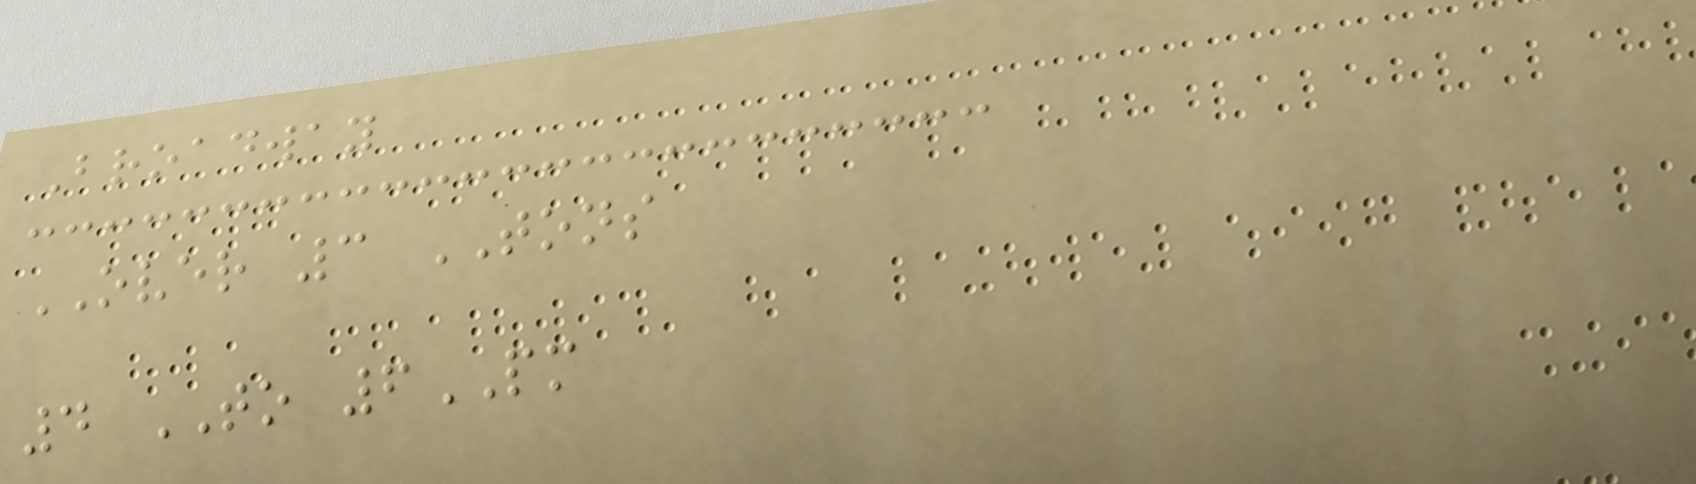Broadway
OVER 3 TONS
4 TO 6PM
